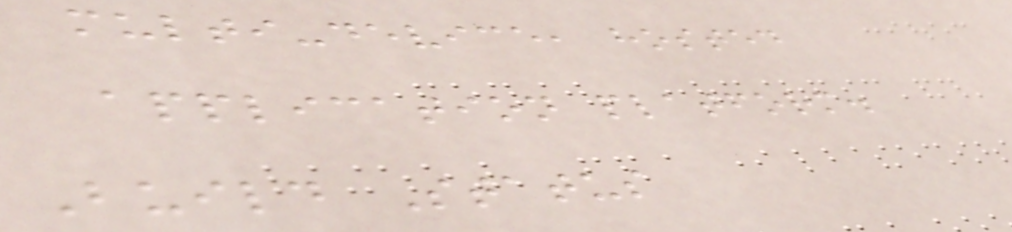multi-device, hosted
application platform.
Build Status
